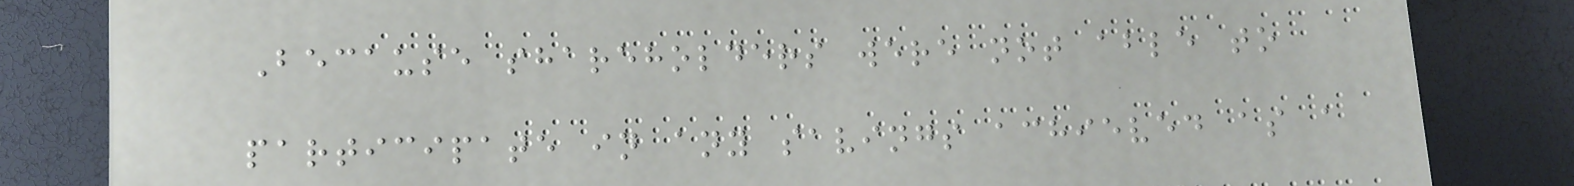Because shareholders were not able to
participate in any savings achieved as a
